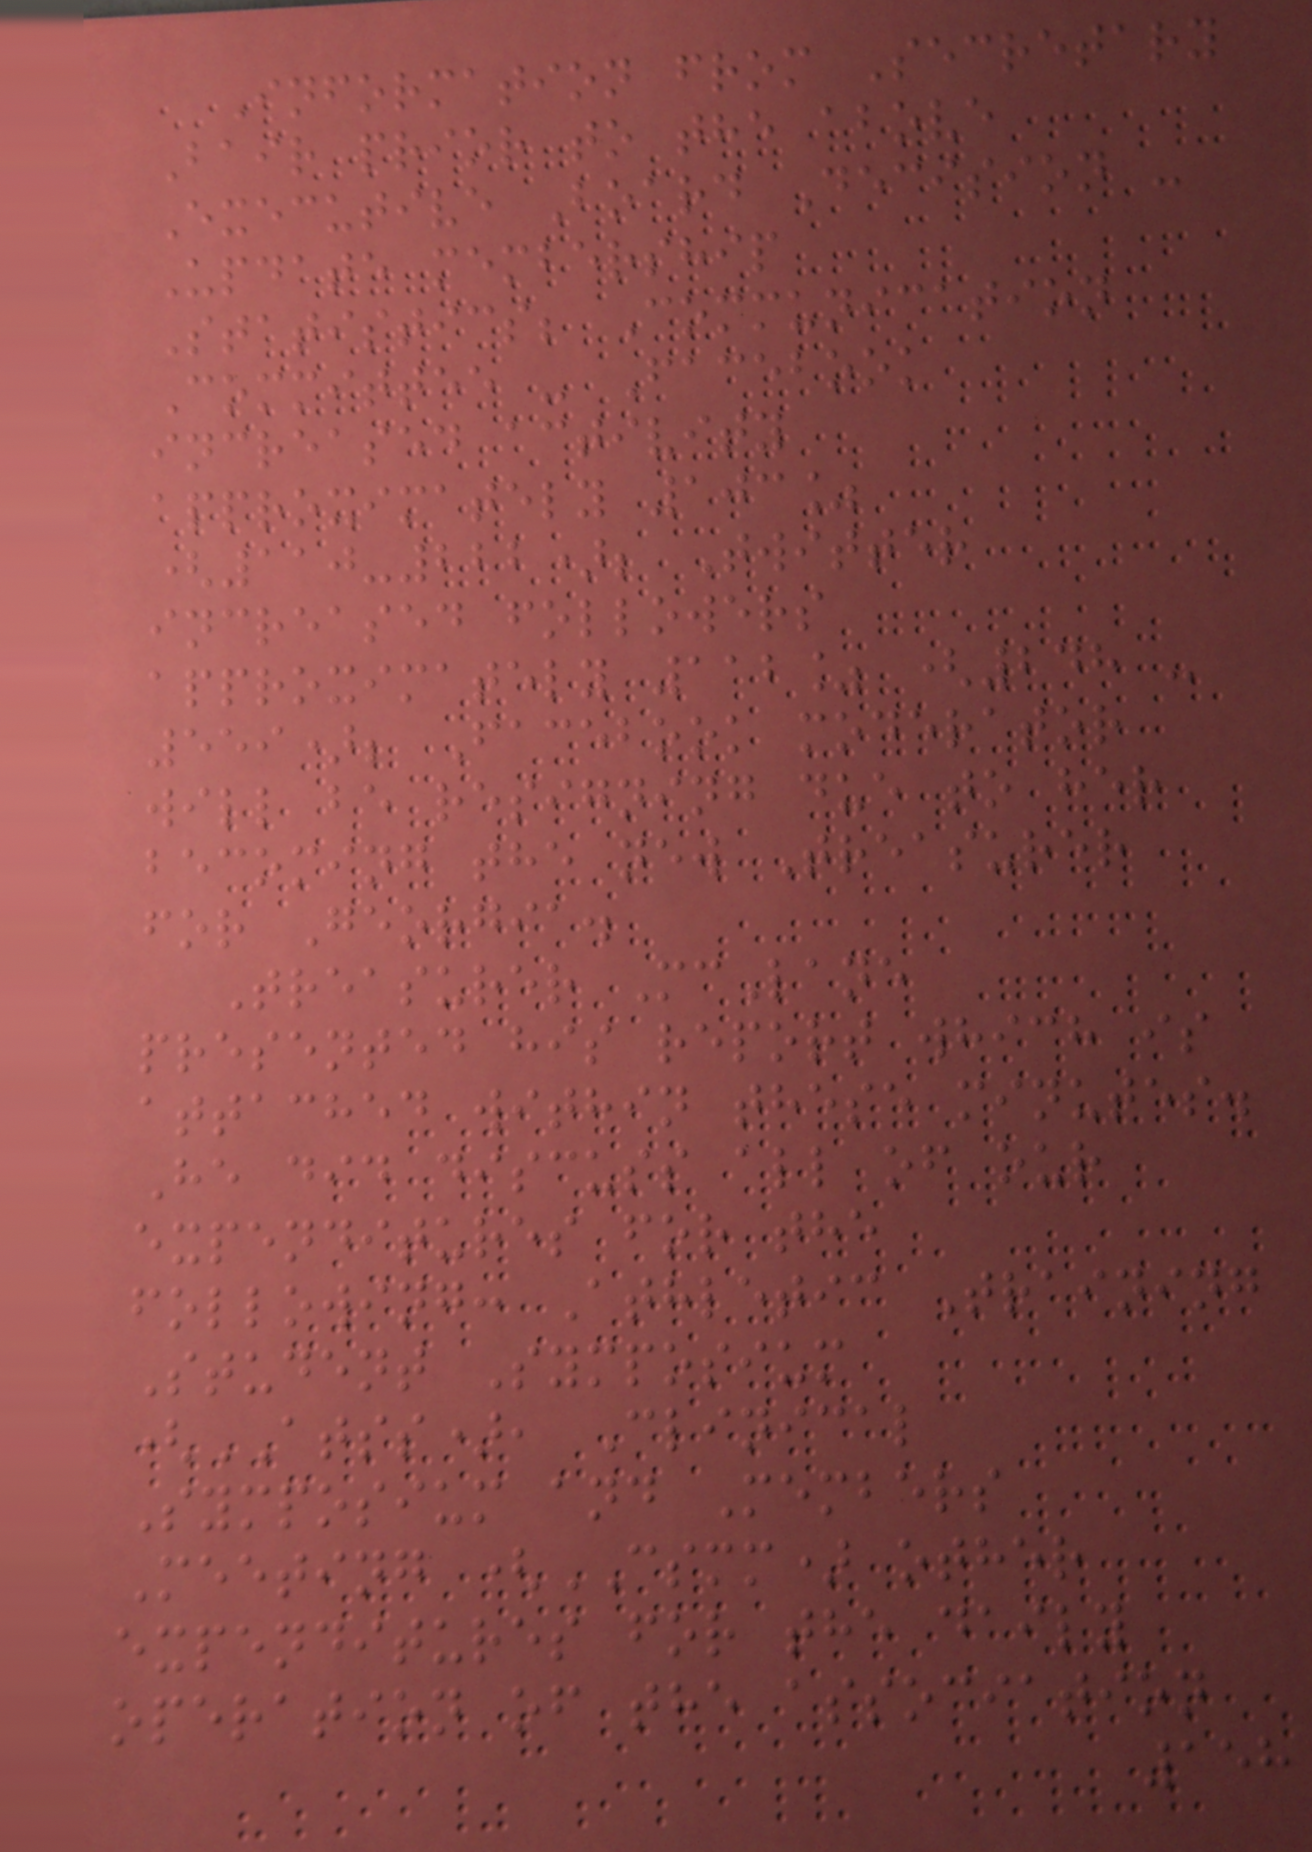Information from Secretary
Bair prior to the above
Executive Board Decision -
Update membership
Statistics; Communication
Committee - Facebook
increased activity
approximately 103%
(110-222); Twitter
increased followers
approximately 112% (248 -
559); Facebook moderator
will be resigning due to her
becoming the new Treasurer
for Georgia.
Treasurer McLane
presented his report which is
attached within these minutes.
He did discuss all of our
expenditures for the
following: Athletic Training
Student Symposium
(ATSS), Clinical
Symposium and Members
Meeting (CSMM) other
expenditures for the daily
operation of the association
158
